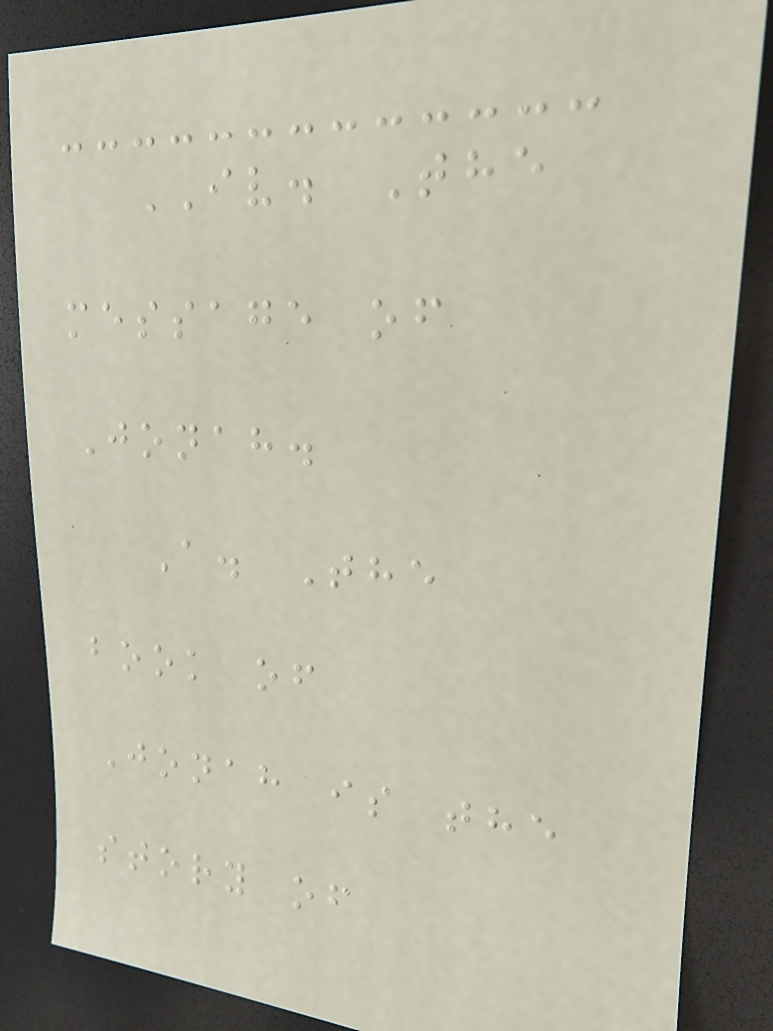IV. The
message of
Jonah.
A. The
book of
Jonah is the
story of
